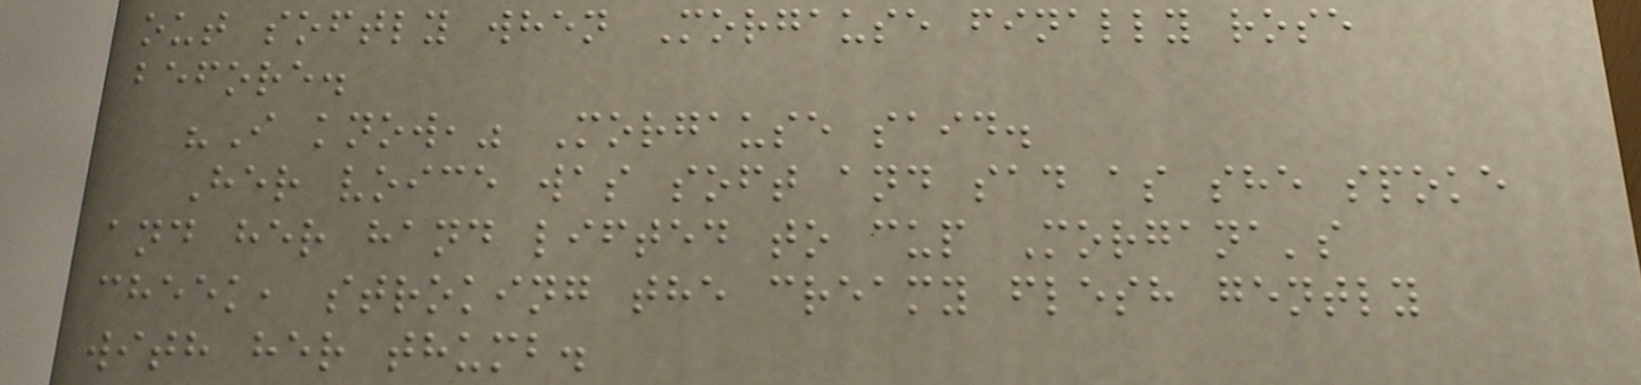out softly when Morgause finally rose
before.
"I know," Morgause said.
Her voice was soft and sad as she spoke
and her hand lifted to cup Morgana's
cheek, stroking the creamy flesh gently
with her thumb.
